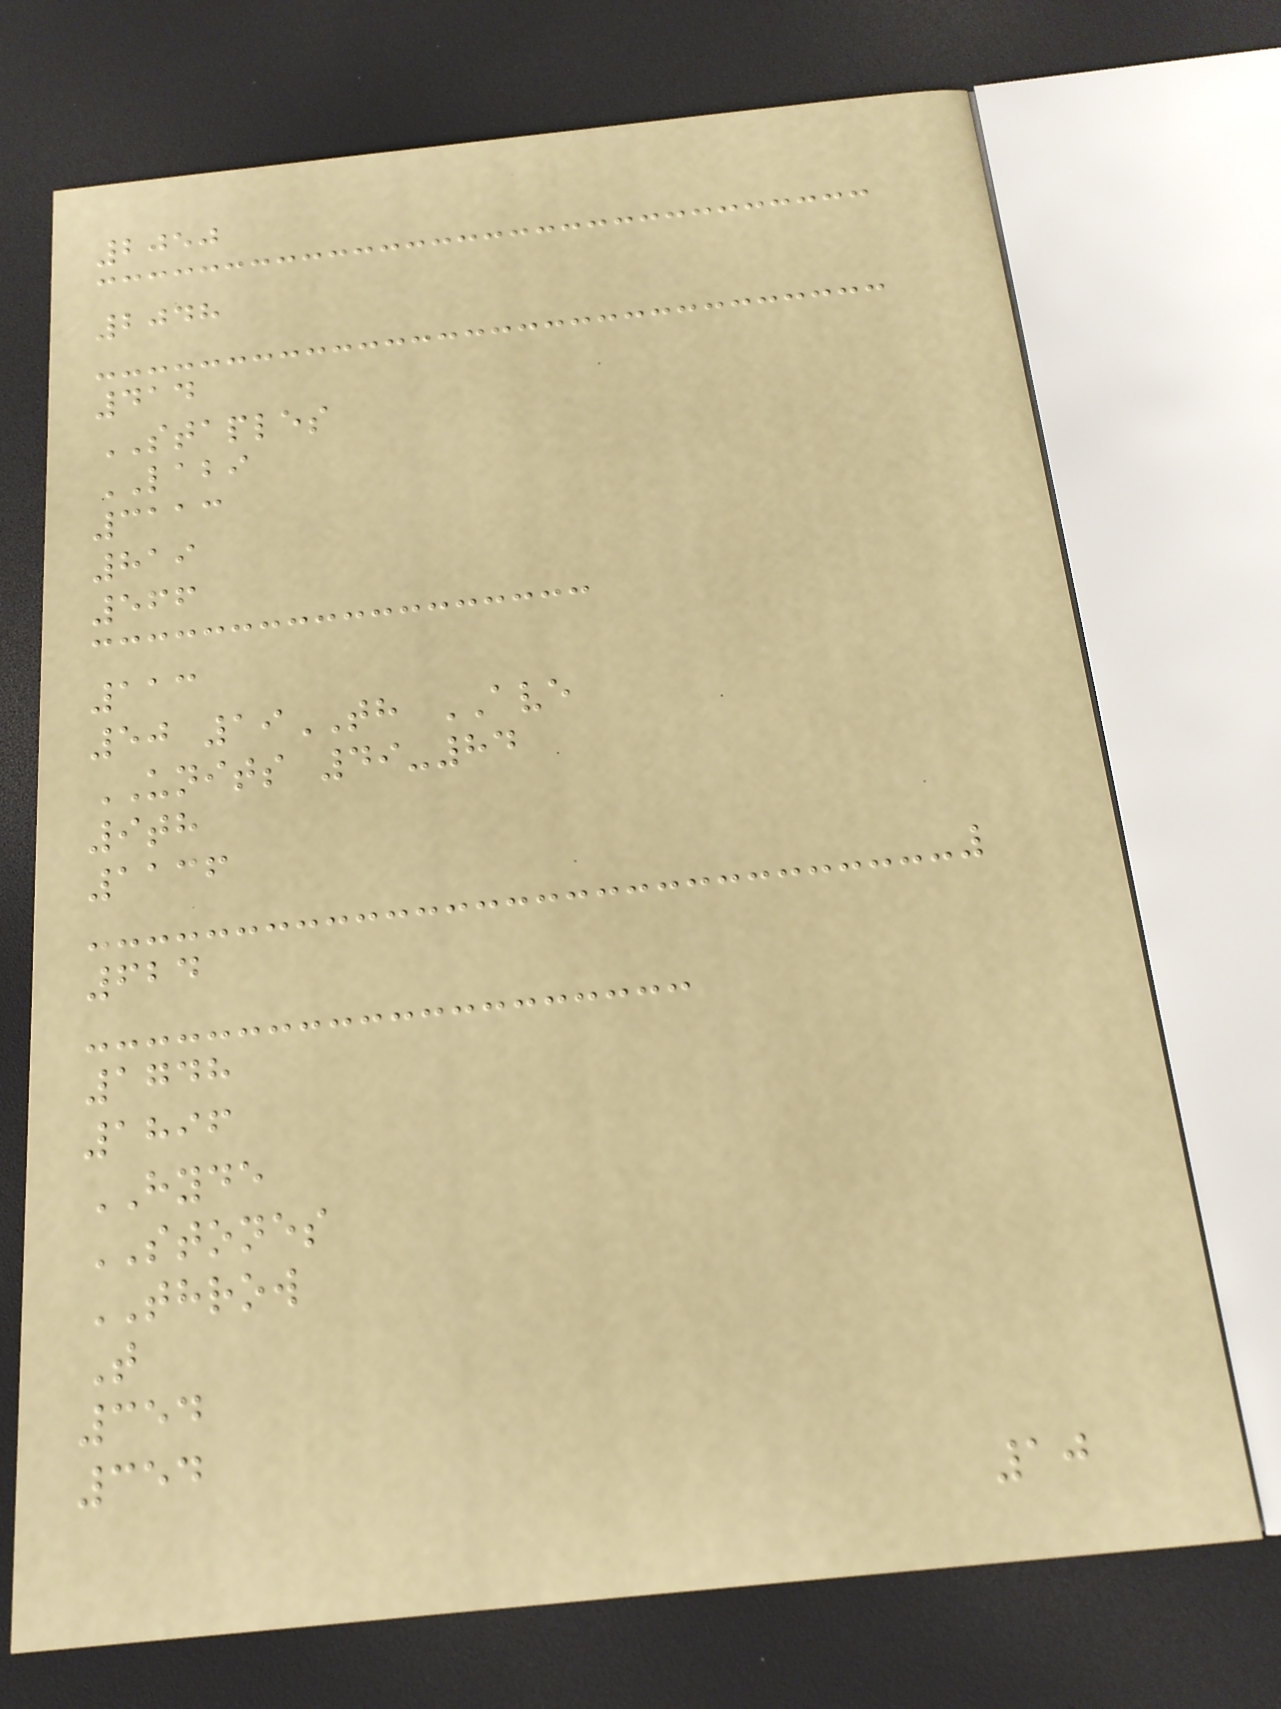2050
2048
414
STAPLES
LABI
3113
819
566
113
50 19TH AVE
UNITS 49-84
9th
1136
624
1748
1896
HYDE
STONES
THROW
T
354
354
10
